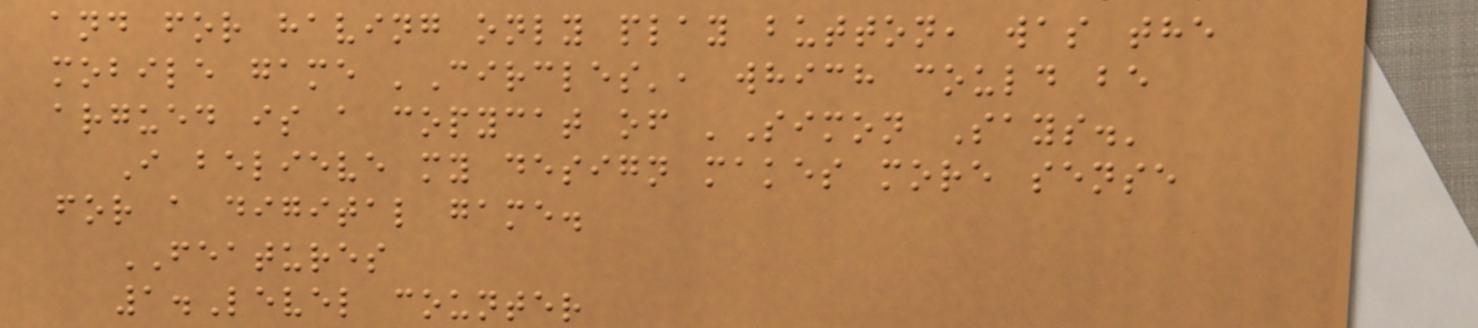and for having only play button, was the
mobile game 'Circles', which could be
argued is a copycat of 'Simon Says.'
I believe my design makes more sense
for a digital game.
FEATURES
1.Level counter
